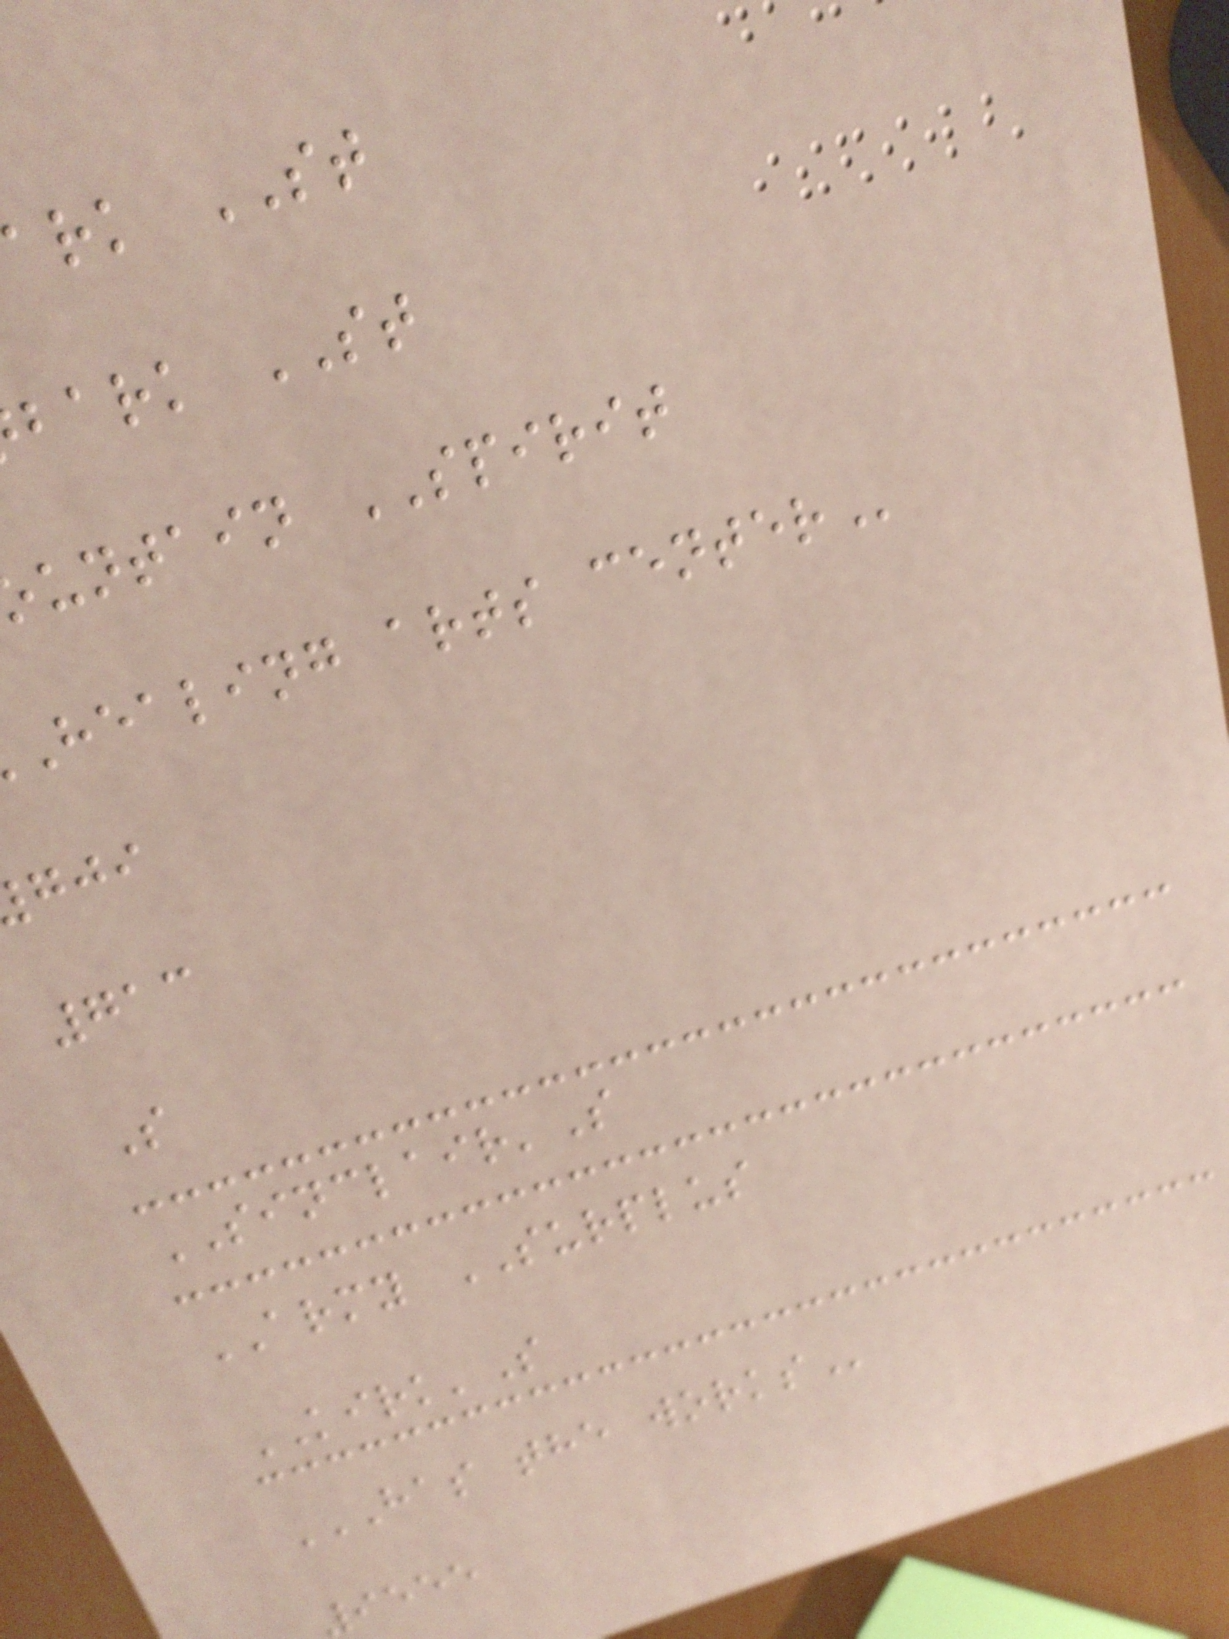ark ST
bark ST
untain SPIRIT
healing arts
713
S
SINCLAIR'S
ARMY SURPLUS
KIRK'S
HAS THE WORKS
9555
